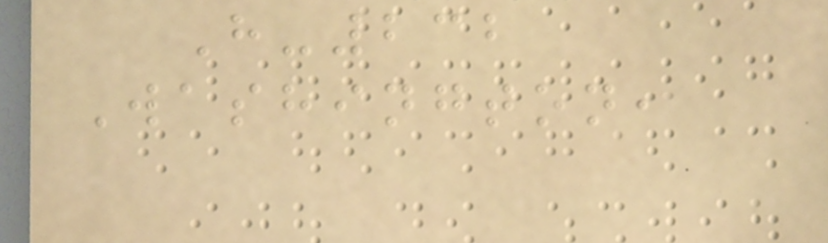H-232
Washington,
